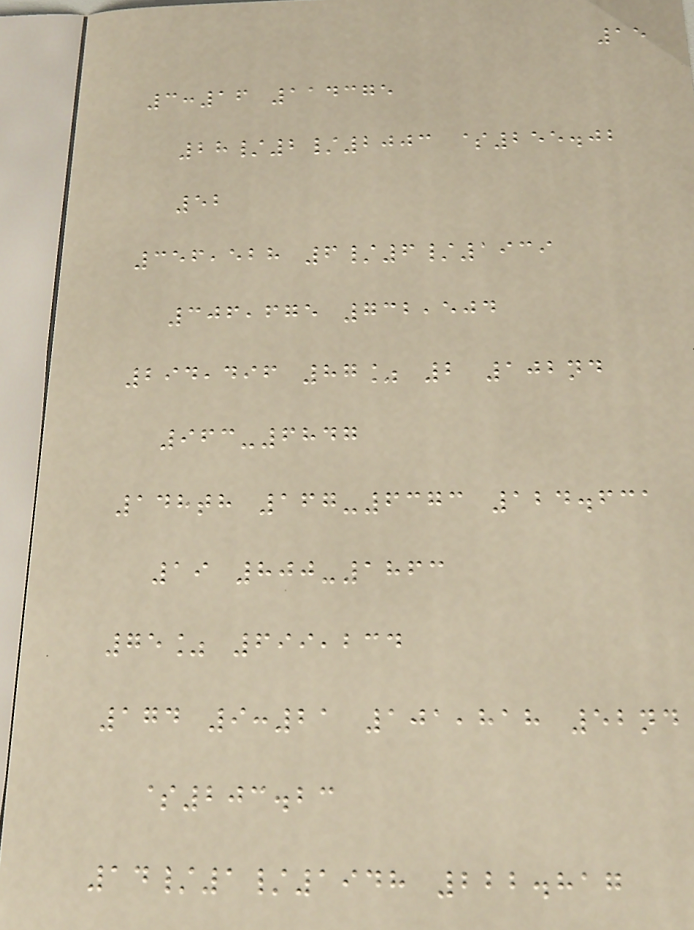15
3:16 114375
28/2/2003 $255.02
52
356,528 6/6/1939
306,675 732,504
294,496 87% 2 102nd
963-6847
148th 167-6373 124.631
19 800-1863
75% 699,234
174 9:21 101,818 52nd
$203.23
14/1/1948 222.817
